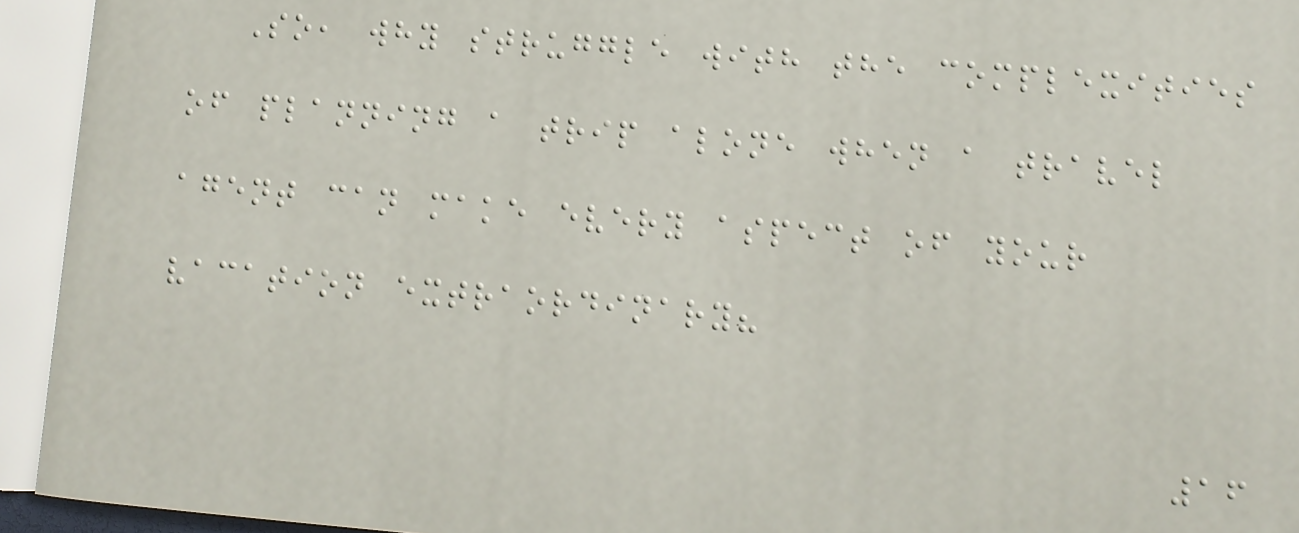So, why struggle with the complexities
of planning a trip alone when a travel
agent can make every aspect of your
vacation extraordinary?
16
